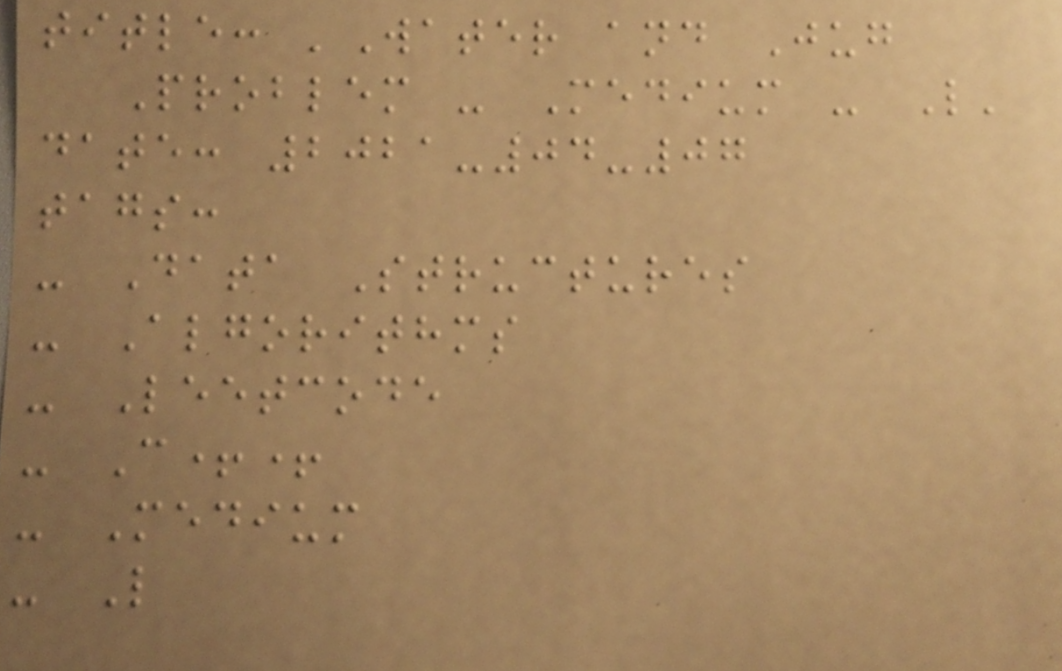title: 'Water and Jug
Problem - Medium - L'
date: 2021-04-07
tags:
- Data Structures
- Algorithms
- Leetcode
- C++
- Medium
- L
